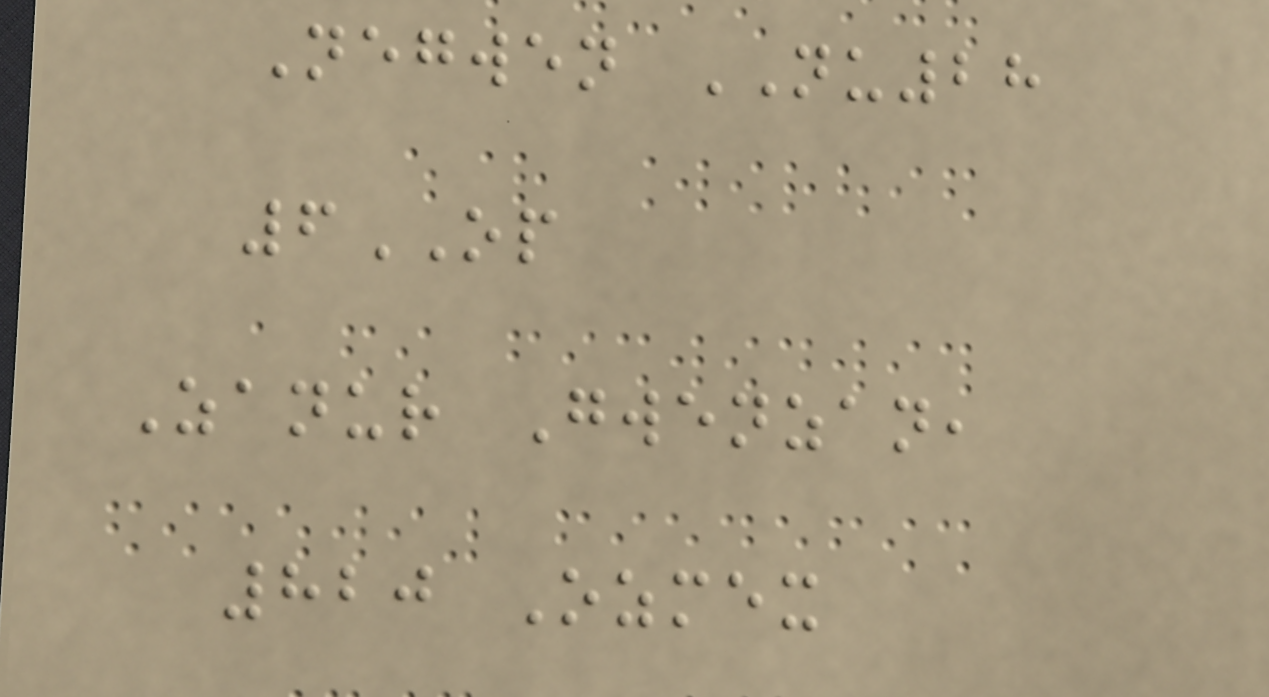Negwen NU28
6OP
Zanur Gwenzan,
820 Ozmex
